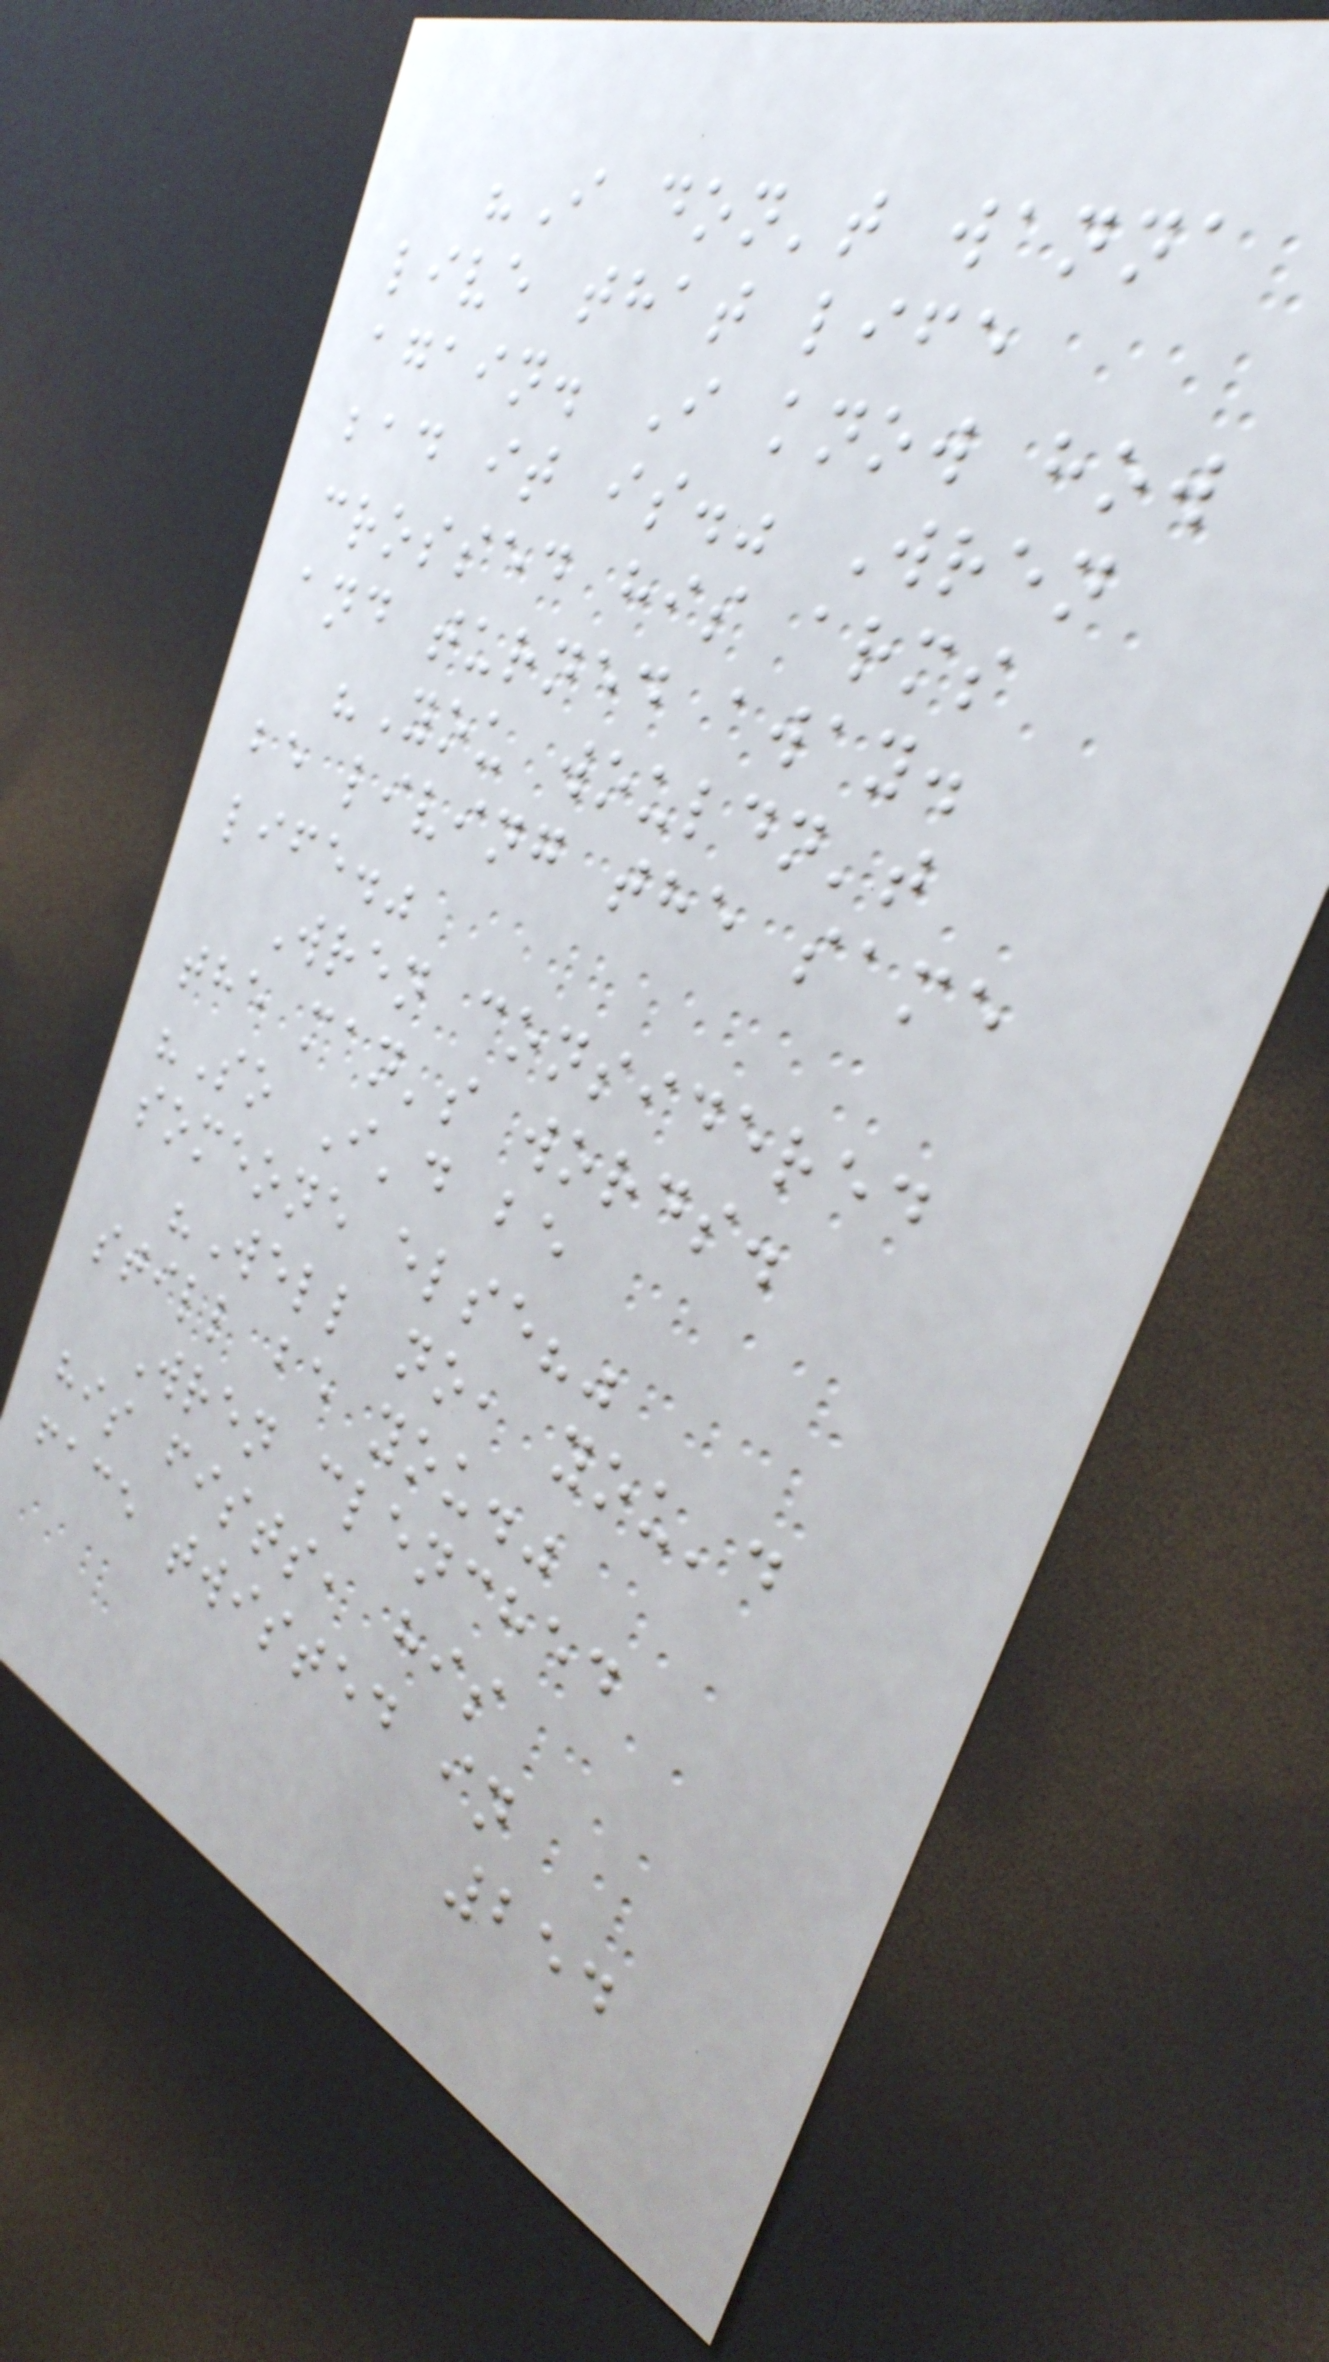"I don't wanna
live that life
again. I know how
bad it is." Wren
crossed his arms
and turned away.
"You wouldn't
be living the same
life."
Wren considered
the man's words.
"So I'd be
someone else?"
"Well no, you'd
still be you."
Wren clenched
his fists, his
face twisted in
254
